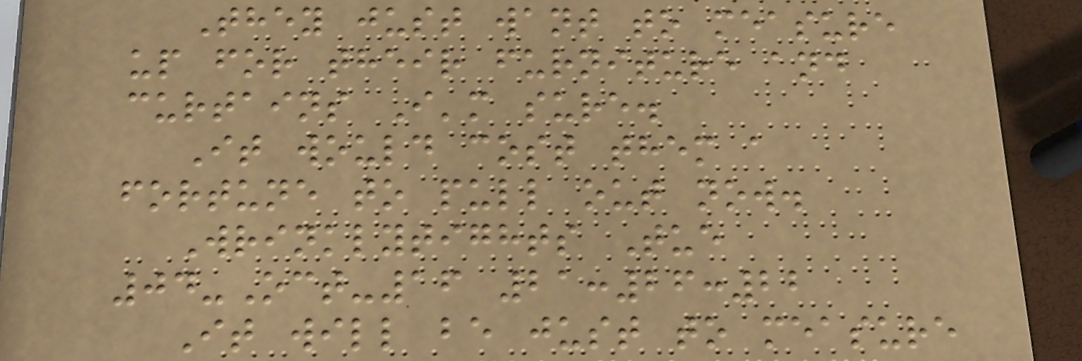They just want to measure
up for their furniture and
curtains I'm sure.
It would cost them a
fortune to pull out now.
Wrinklytights Tue
04-Oct-16 21:26:22
It will be just to measure
